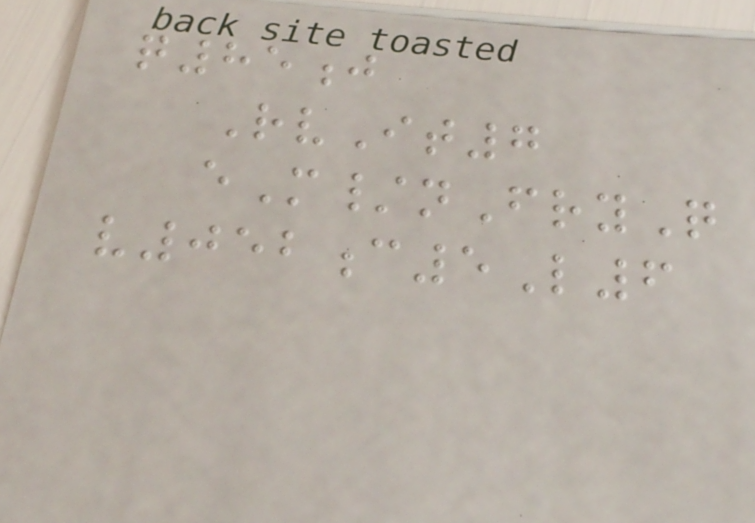q85j
RvIt7
eM/nFryQ
v052c5L6
